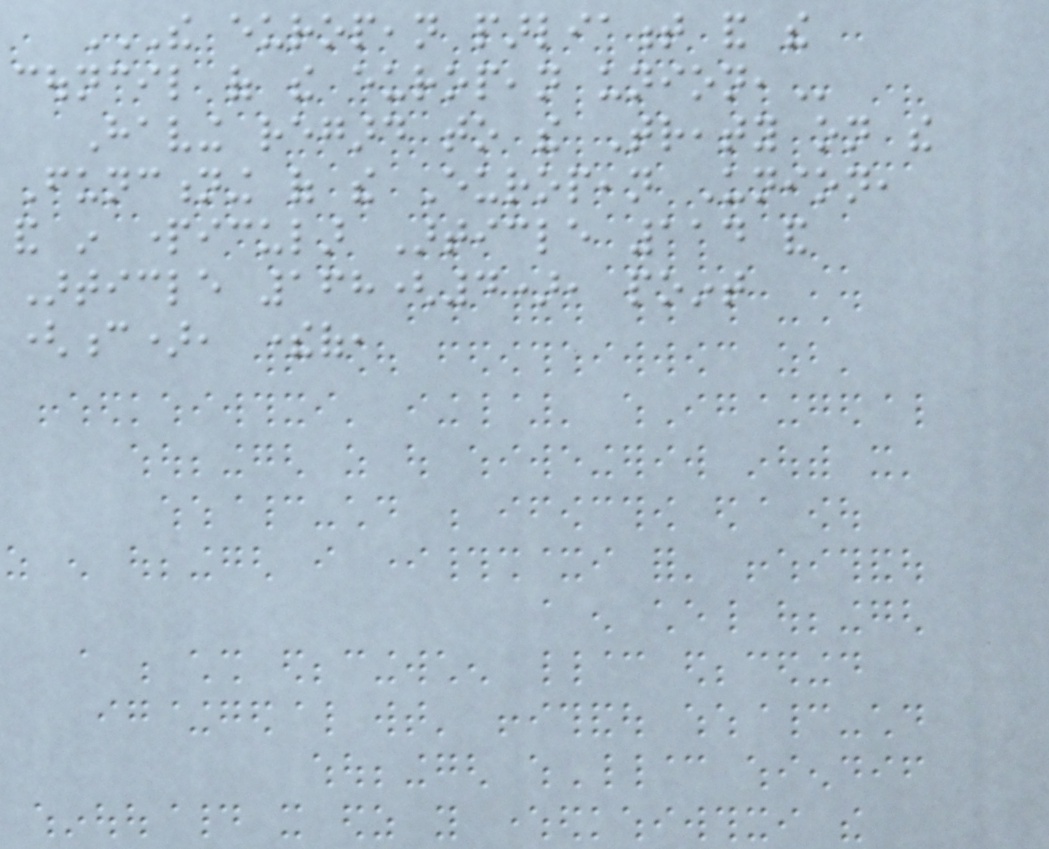THE EUROPEAN PARLIAMENT AND THE
COUNCIL OF THE EUROPEAN UNION,
Having regard to the Treaty on the
Functioning of the European Union,
and in particular Article 114 and
Article 168(4), point
(c), thereof,
